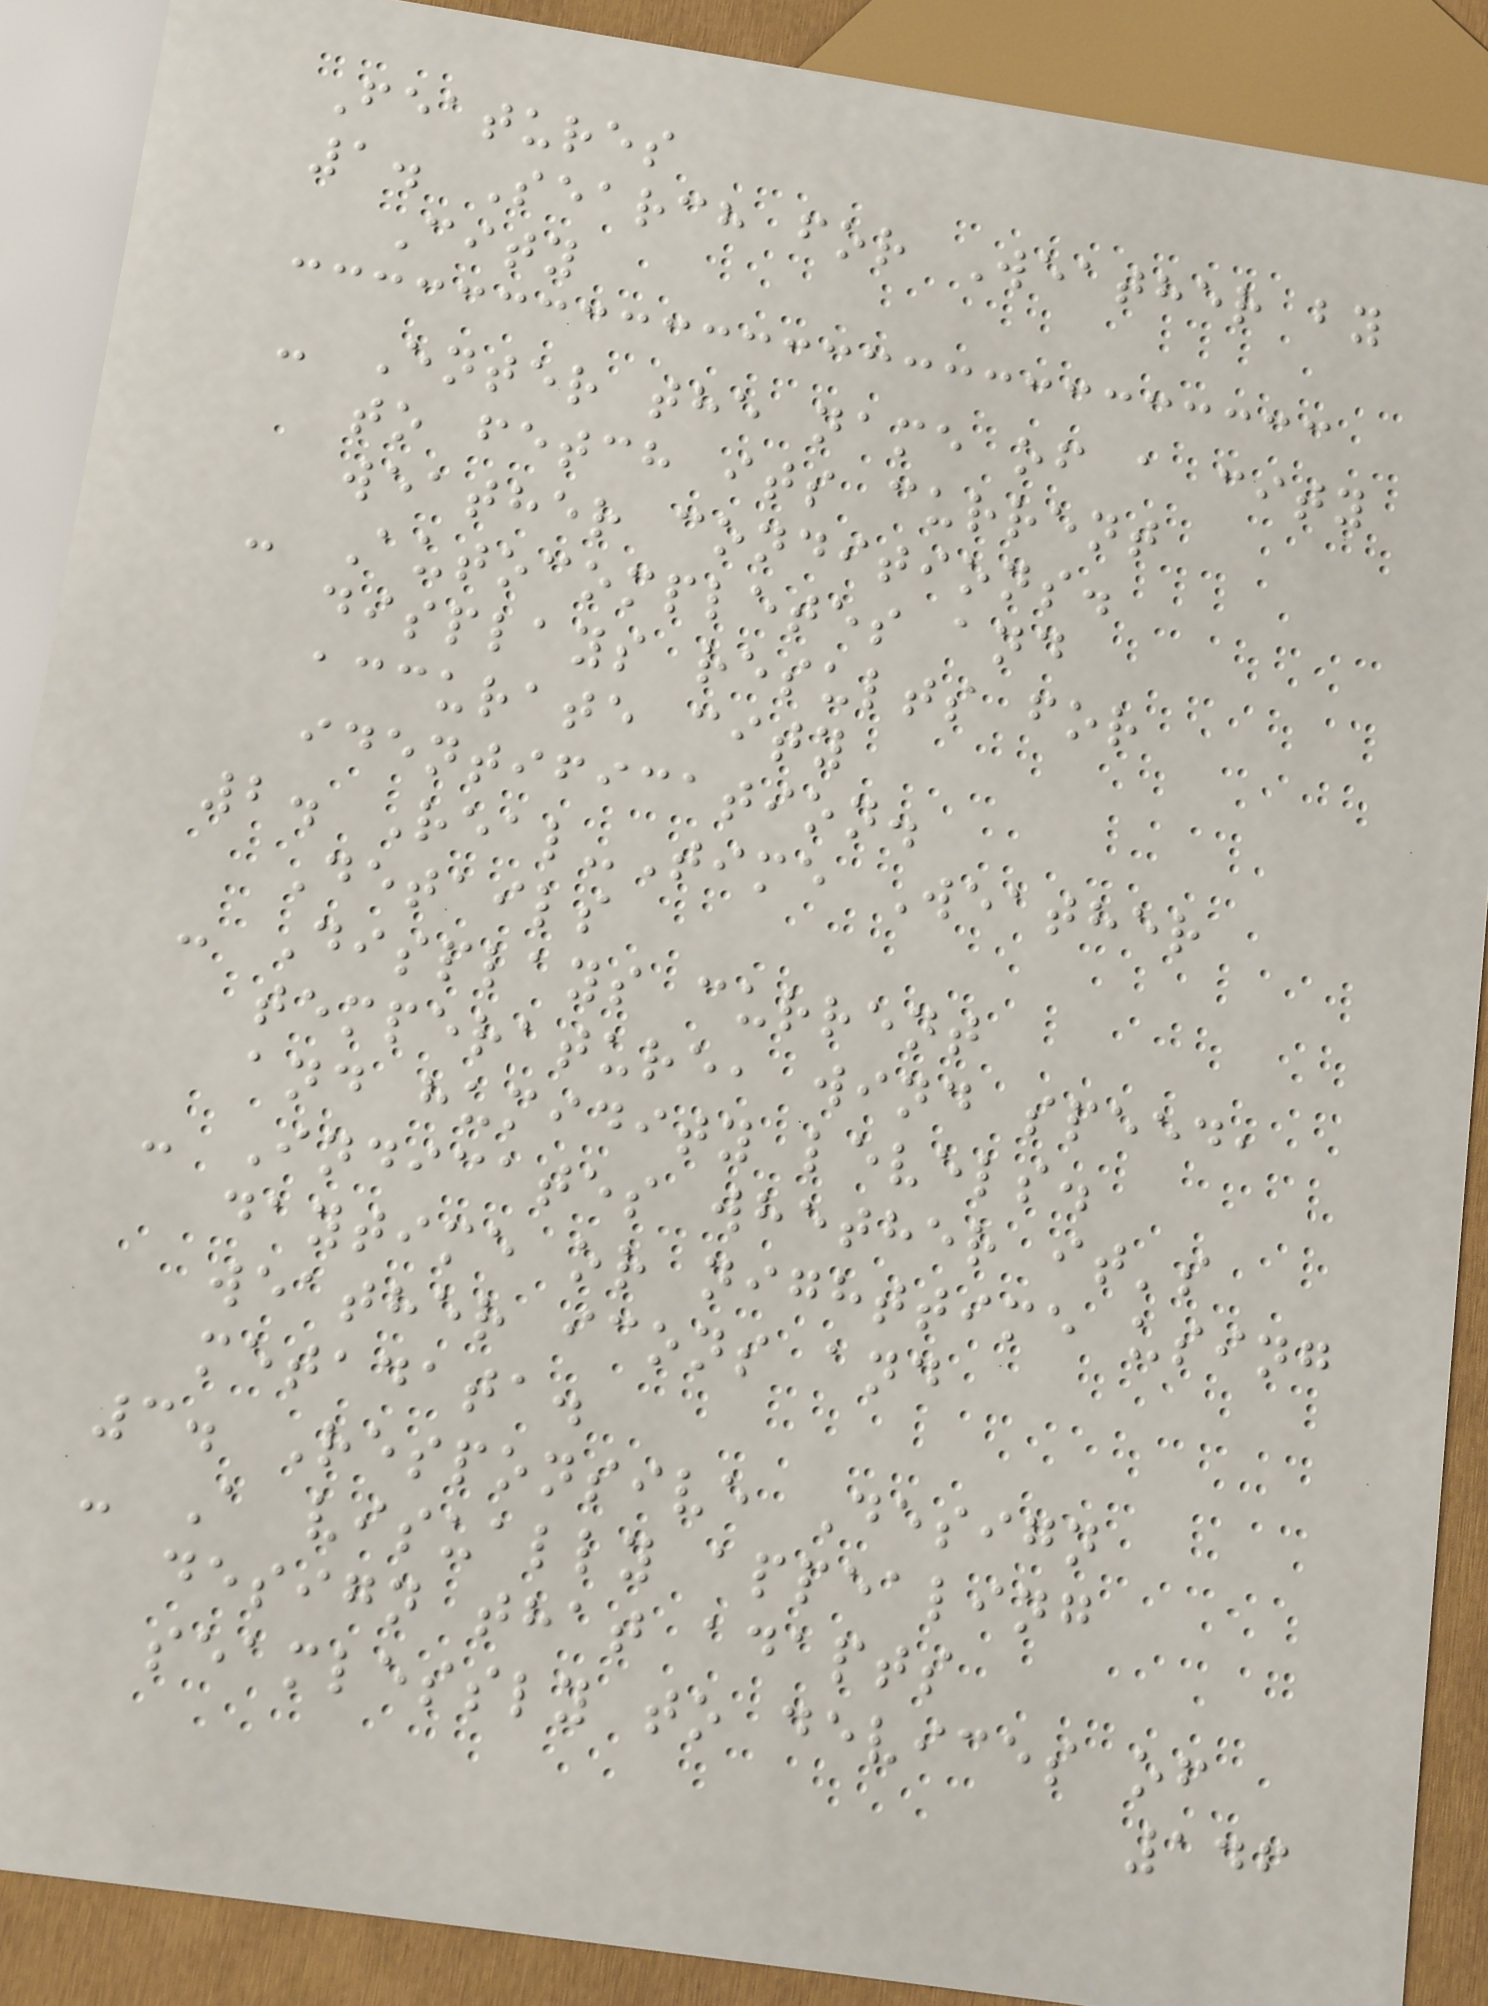Features
1. Search for Weather by
City
- Enter the name of a city
to fetch its current
weather conditions.
- Autocompletes and
displays results for
accurate city
identification.
2. Real-Time Weather
Details
- Displays current
temperature, wind speed,
and humidity levels.
- Indicates whether it's
daytime or nighttime using
weather icons and
metadata.
3. Responsive Design
- A visually appealing
design that adapts
seamlessly to devices of
146
